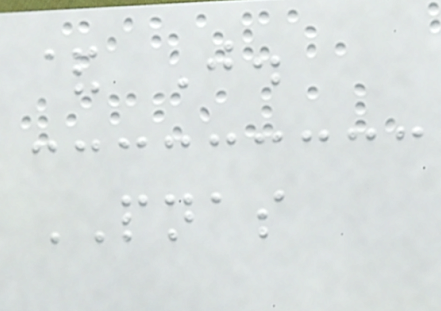& J.
PNAS
